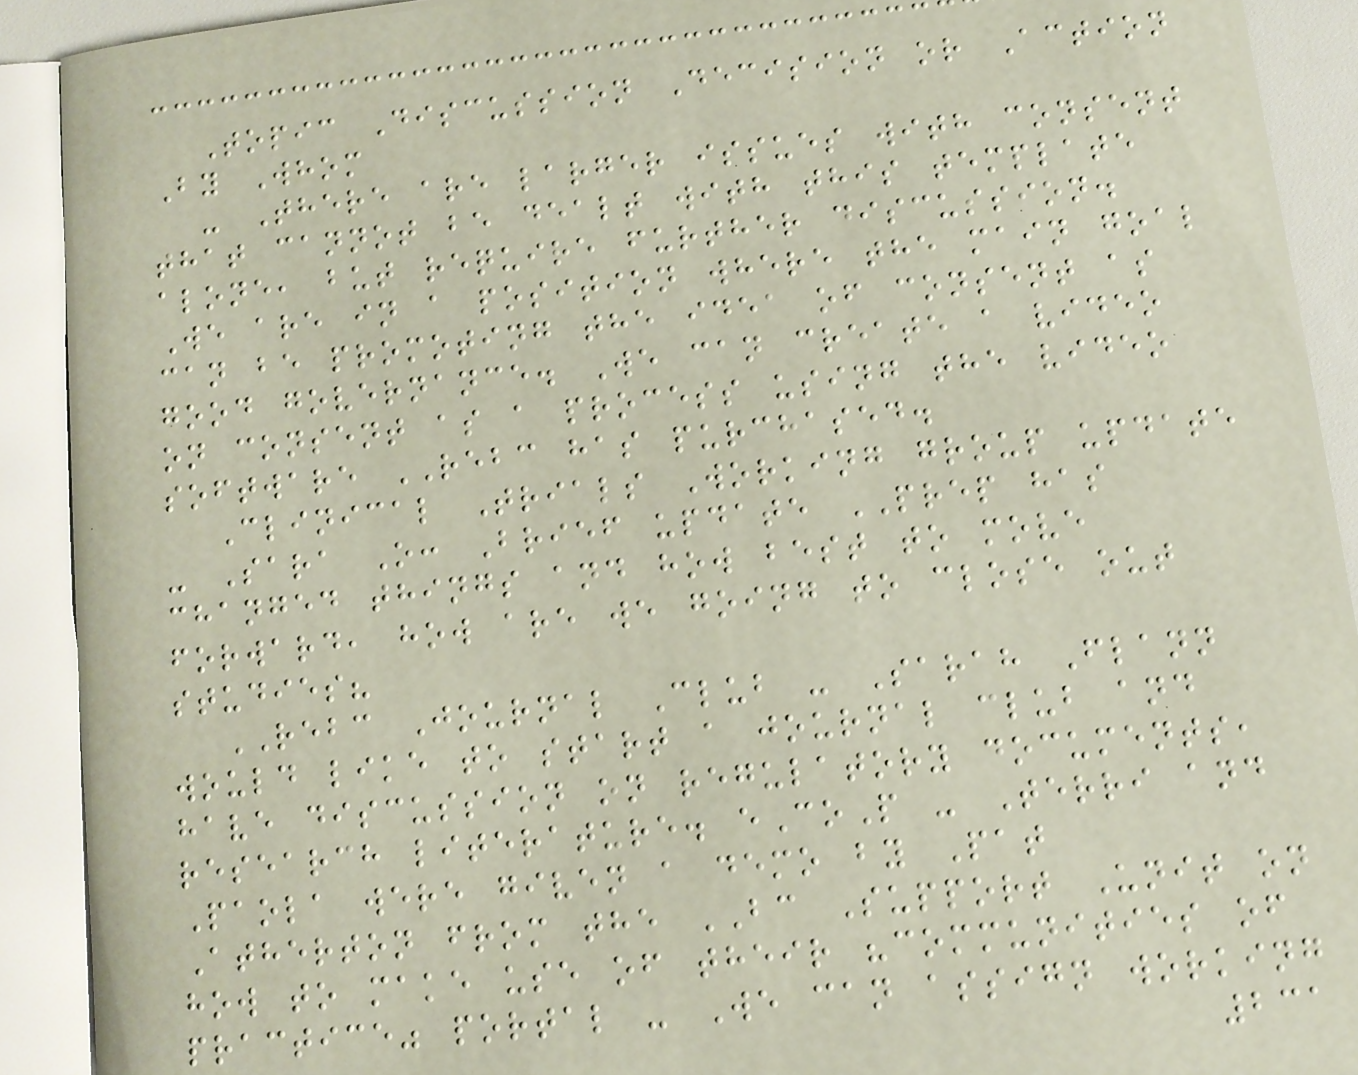Topic Discussion Decision or Action
By Whom
- There are larger issues with consent
that cannot be dealt with this template
alone, but require further discussion.
We are in a position where the main goal
can be promoting the idea of consent as
good governance. We can create a video
on consent as a process using the video
software REBC has purchased.
Clinical Trials Working group update
- Sara O: Brief update PREP has
changed things and how best to move
forward, how are we going to close out
studies?
REBC Journal Club - Sarah Flann
would like to start a journal club and
have discussion on regulatory documents,
research literature. eCoP - Terri and
Paola were given a demo by Pat
Atherton from the BC Support Unit on
how to make use of their "communities of
practice" portal - We can assign working
231
